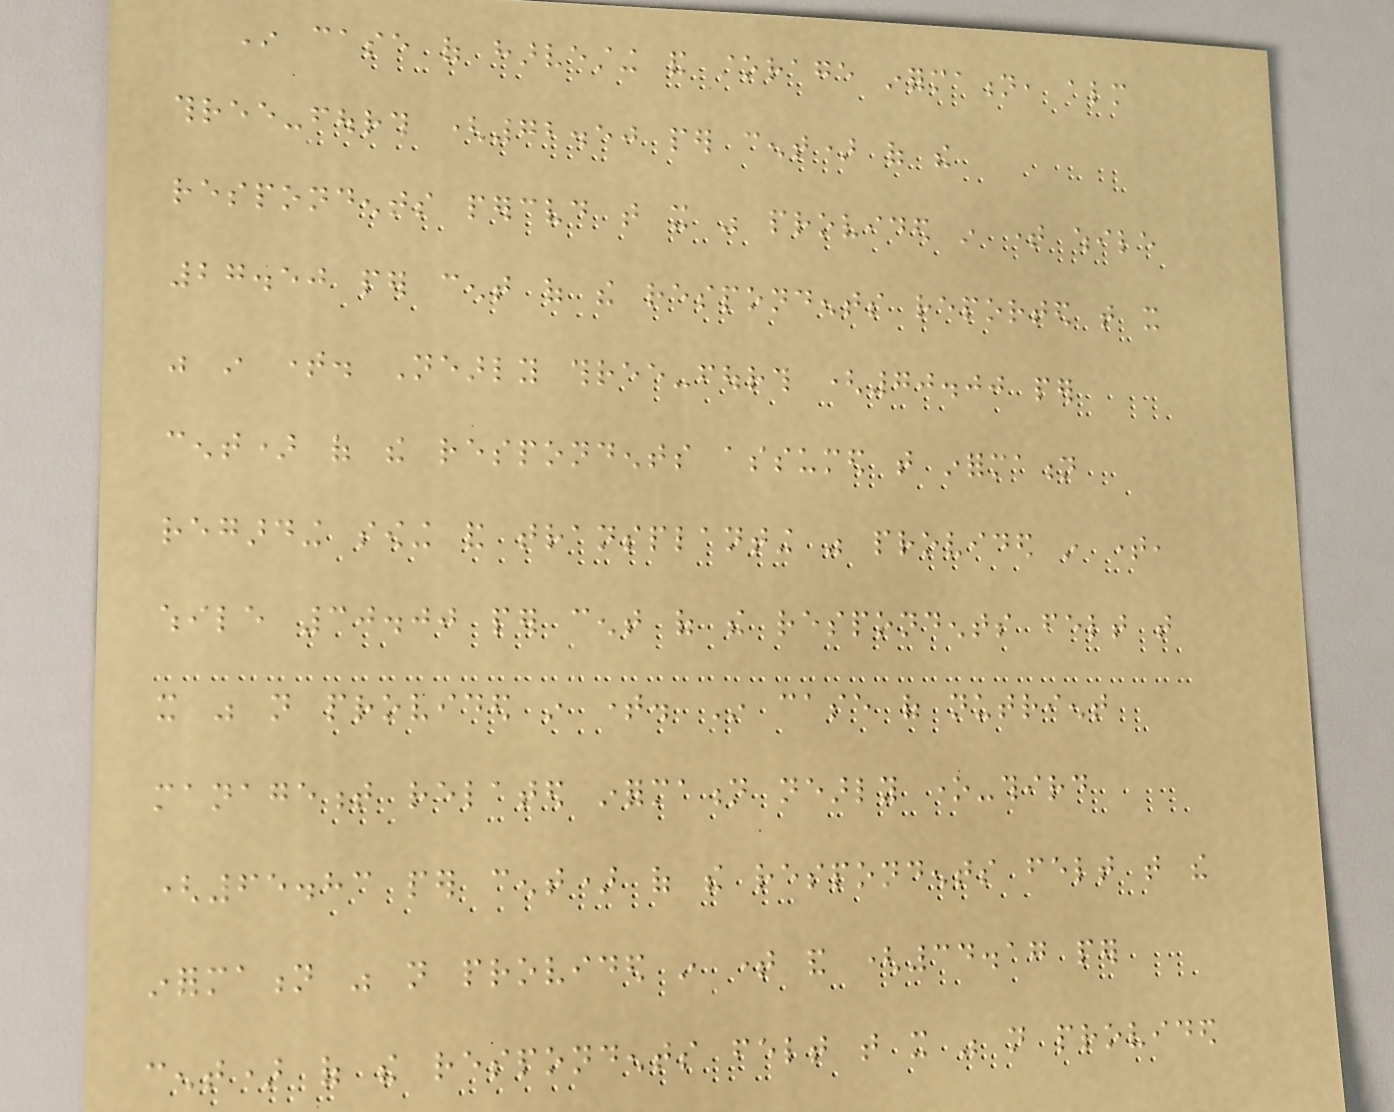In case of harvesting and storage information, almost
three-fourth (72.50 per cent) of the
respondents perceived that it was provided in time while
27.50 per cent of the respondents reported that it
was in time. Nearly three-fourth (70.00 per
cent) of the respondents assumed that information
regarding sowing and transplanting was provided in time,
while 30.00 per cent of the respondents felt that
it was not provided in time. In case of nutrient
management related information nearly one-third
(65.83 per cent) of the respondents felt that the
information was not provided in time and (34.17 per
cent) of the respondents felt that it was not provided
